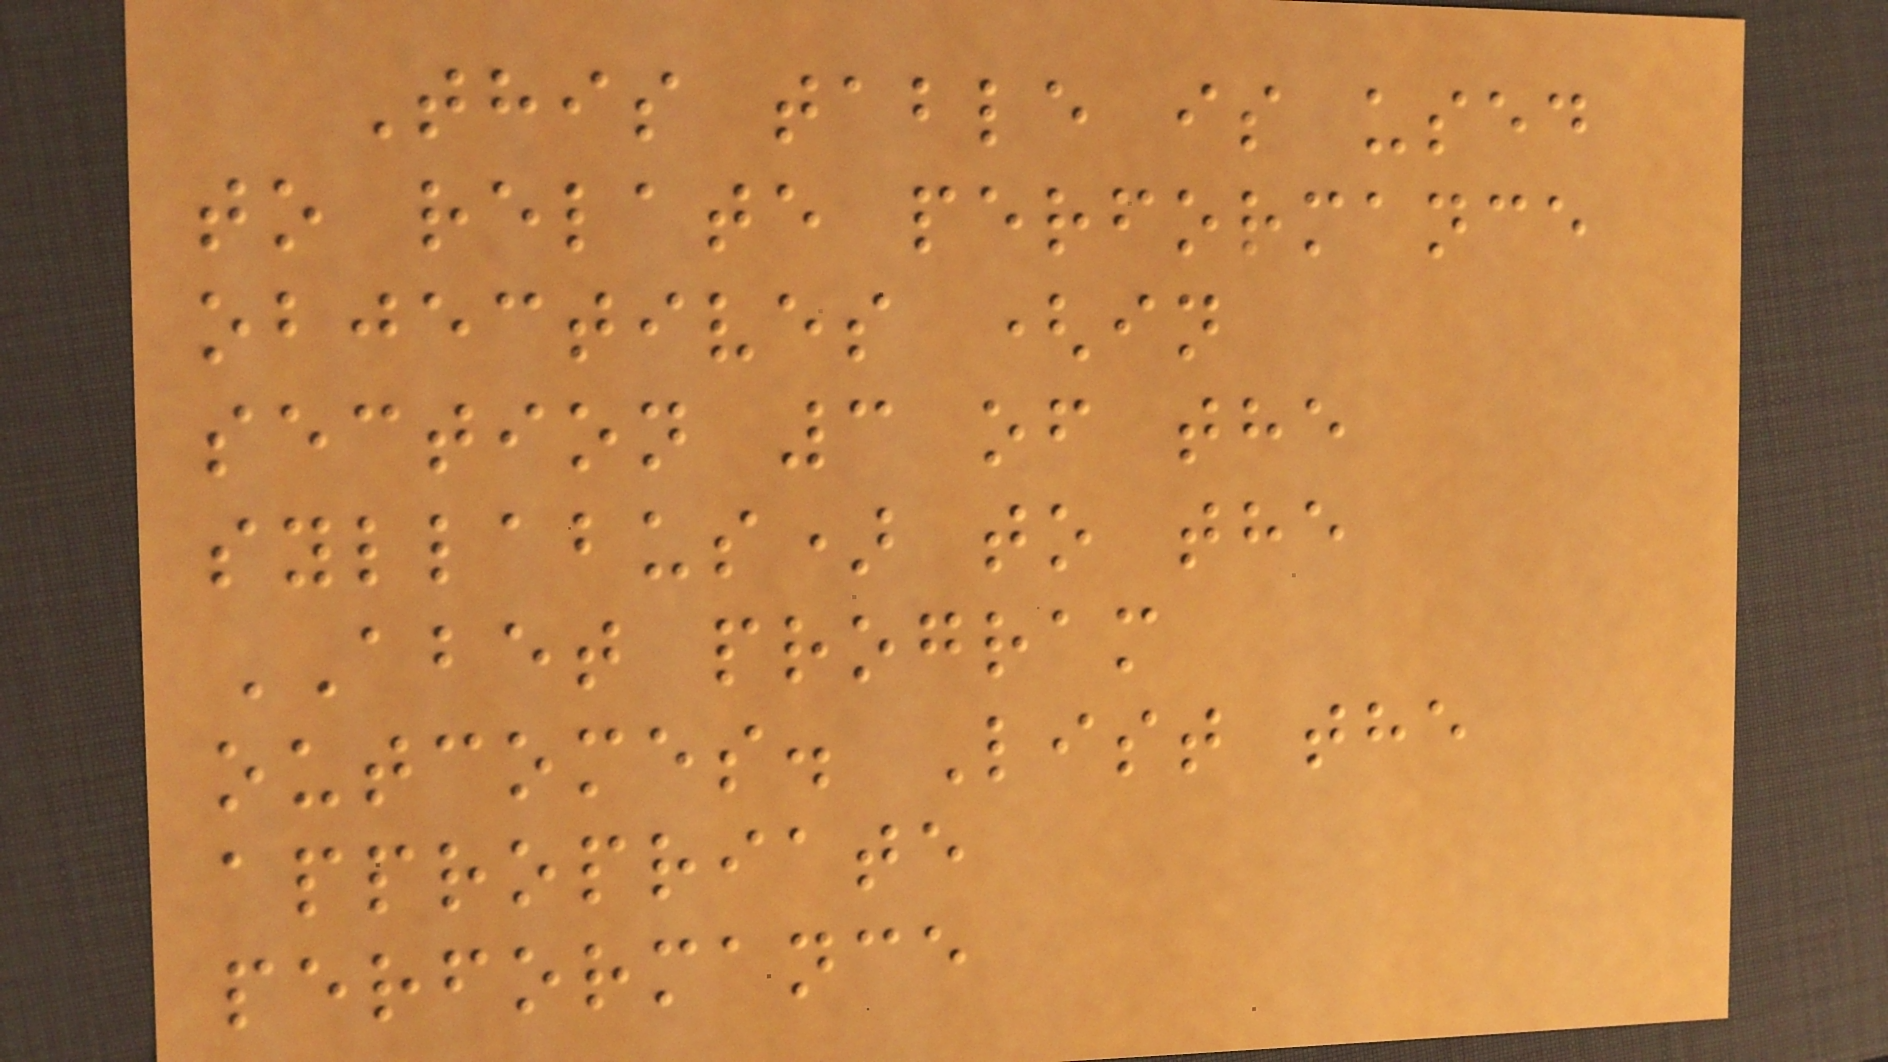This table is used
to relate performance
objectives (in
section 3 of the
syllabus) to the
ABET program
outcomes. List the
appropriate
performance
